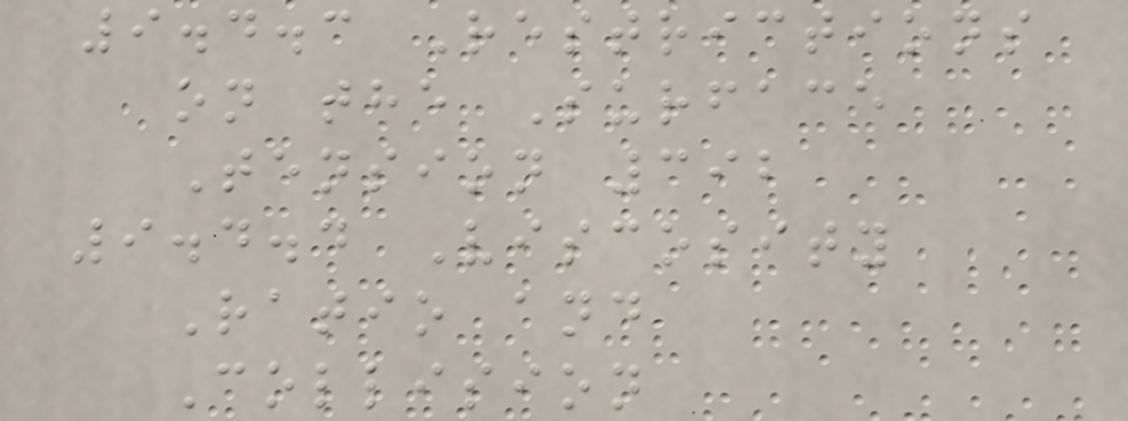9.4.3 Restrictions
on the Surface
Tension 392
9.4.4 Viscosity
Ratio and
Collision
